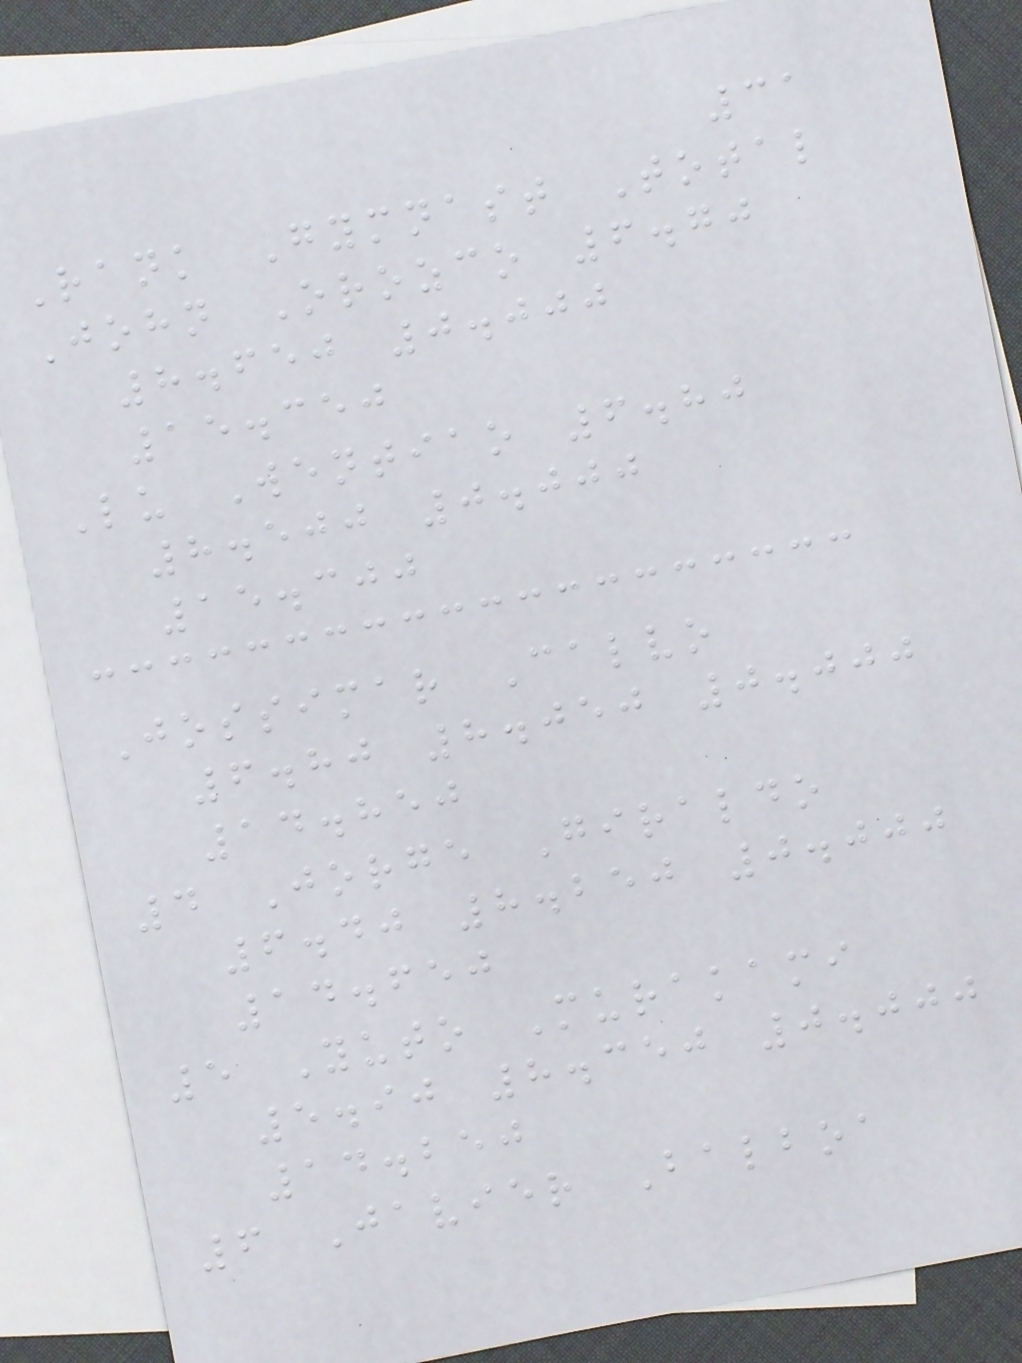31
Rank Gymnast Total
John Orozco 6.70
8.650 0.000
15.350
Lu Wentiao 6.80
8.500 0.000
15.300
Jossimar Calvo
6.80 8.050 0.000
14.850
4 Jorge Giraldo
6.40 8.250 0.000
14.650
5 Yuto Murakami
5.90 8.350 0.000
14.250
6 Javier Balboa
